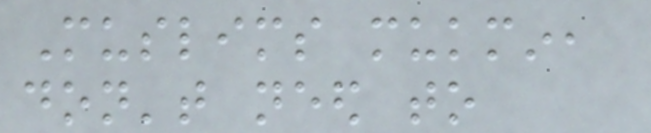Muslims mukmin,
don't need to
